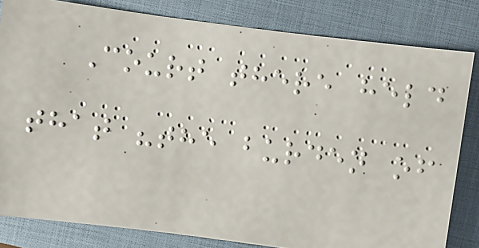Court there held
that "the burden of
